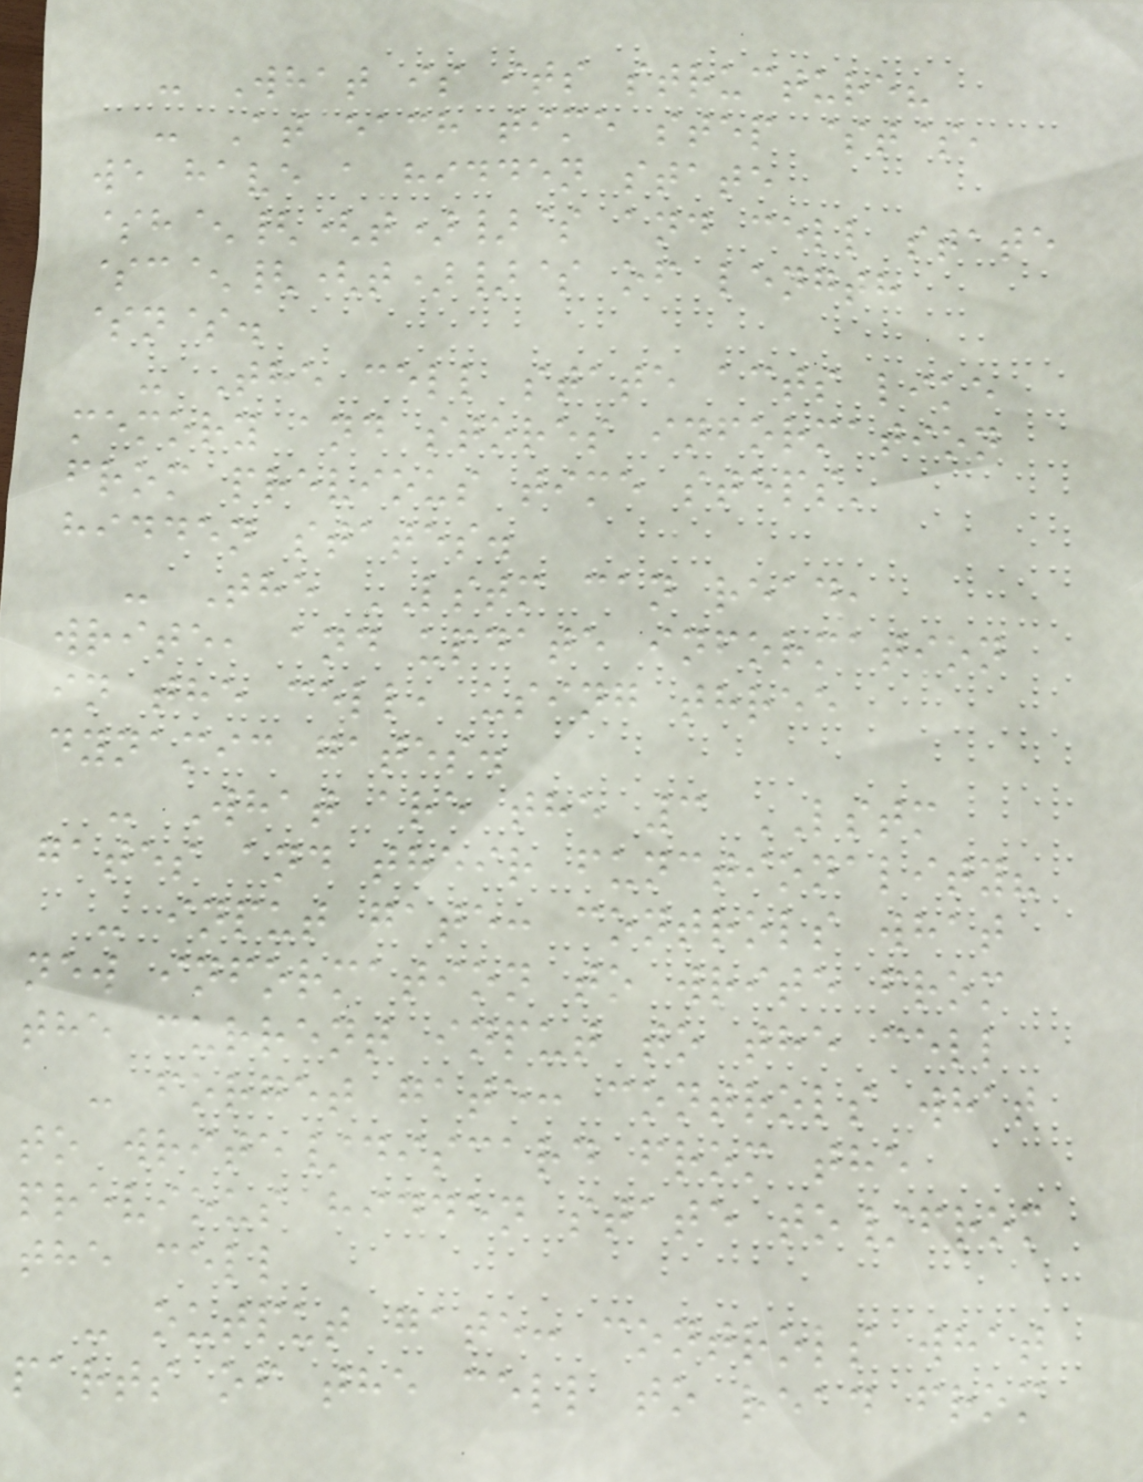- What is its structure?
- At each time step $t$,
we have a hidden state
$h^{(t)}$ and cell state
$c^{(t)}$ of length
$n$.
- The cell state acts like
memory and stores information
from previous time steps'
hidden states.
- The LSTM can read,
write, and update information
in the cell, using three
dynamic gates.
- What are the 3 LSTM
gates and their functionality?
- input gate: controls what
new information to write from
the current input to the cell
- forget gate: controls what
to write/discard from the
previous hidden state to/from
the cell
- output gate: controls what
parts of the cell to read from
